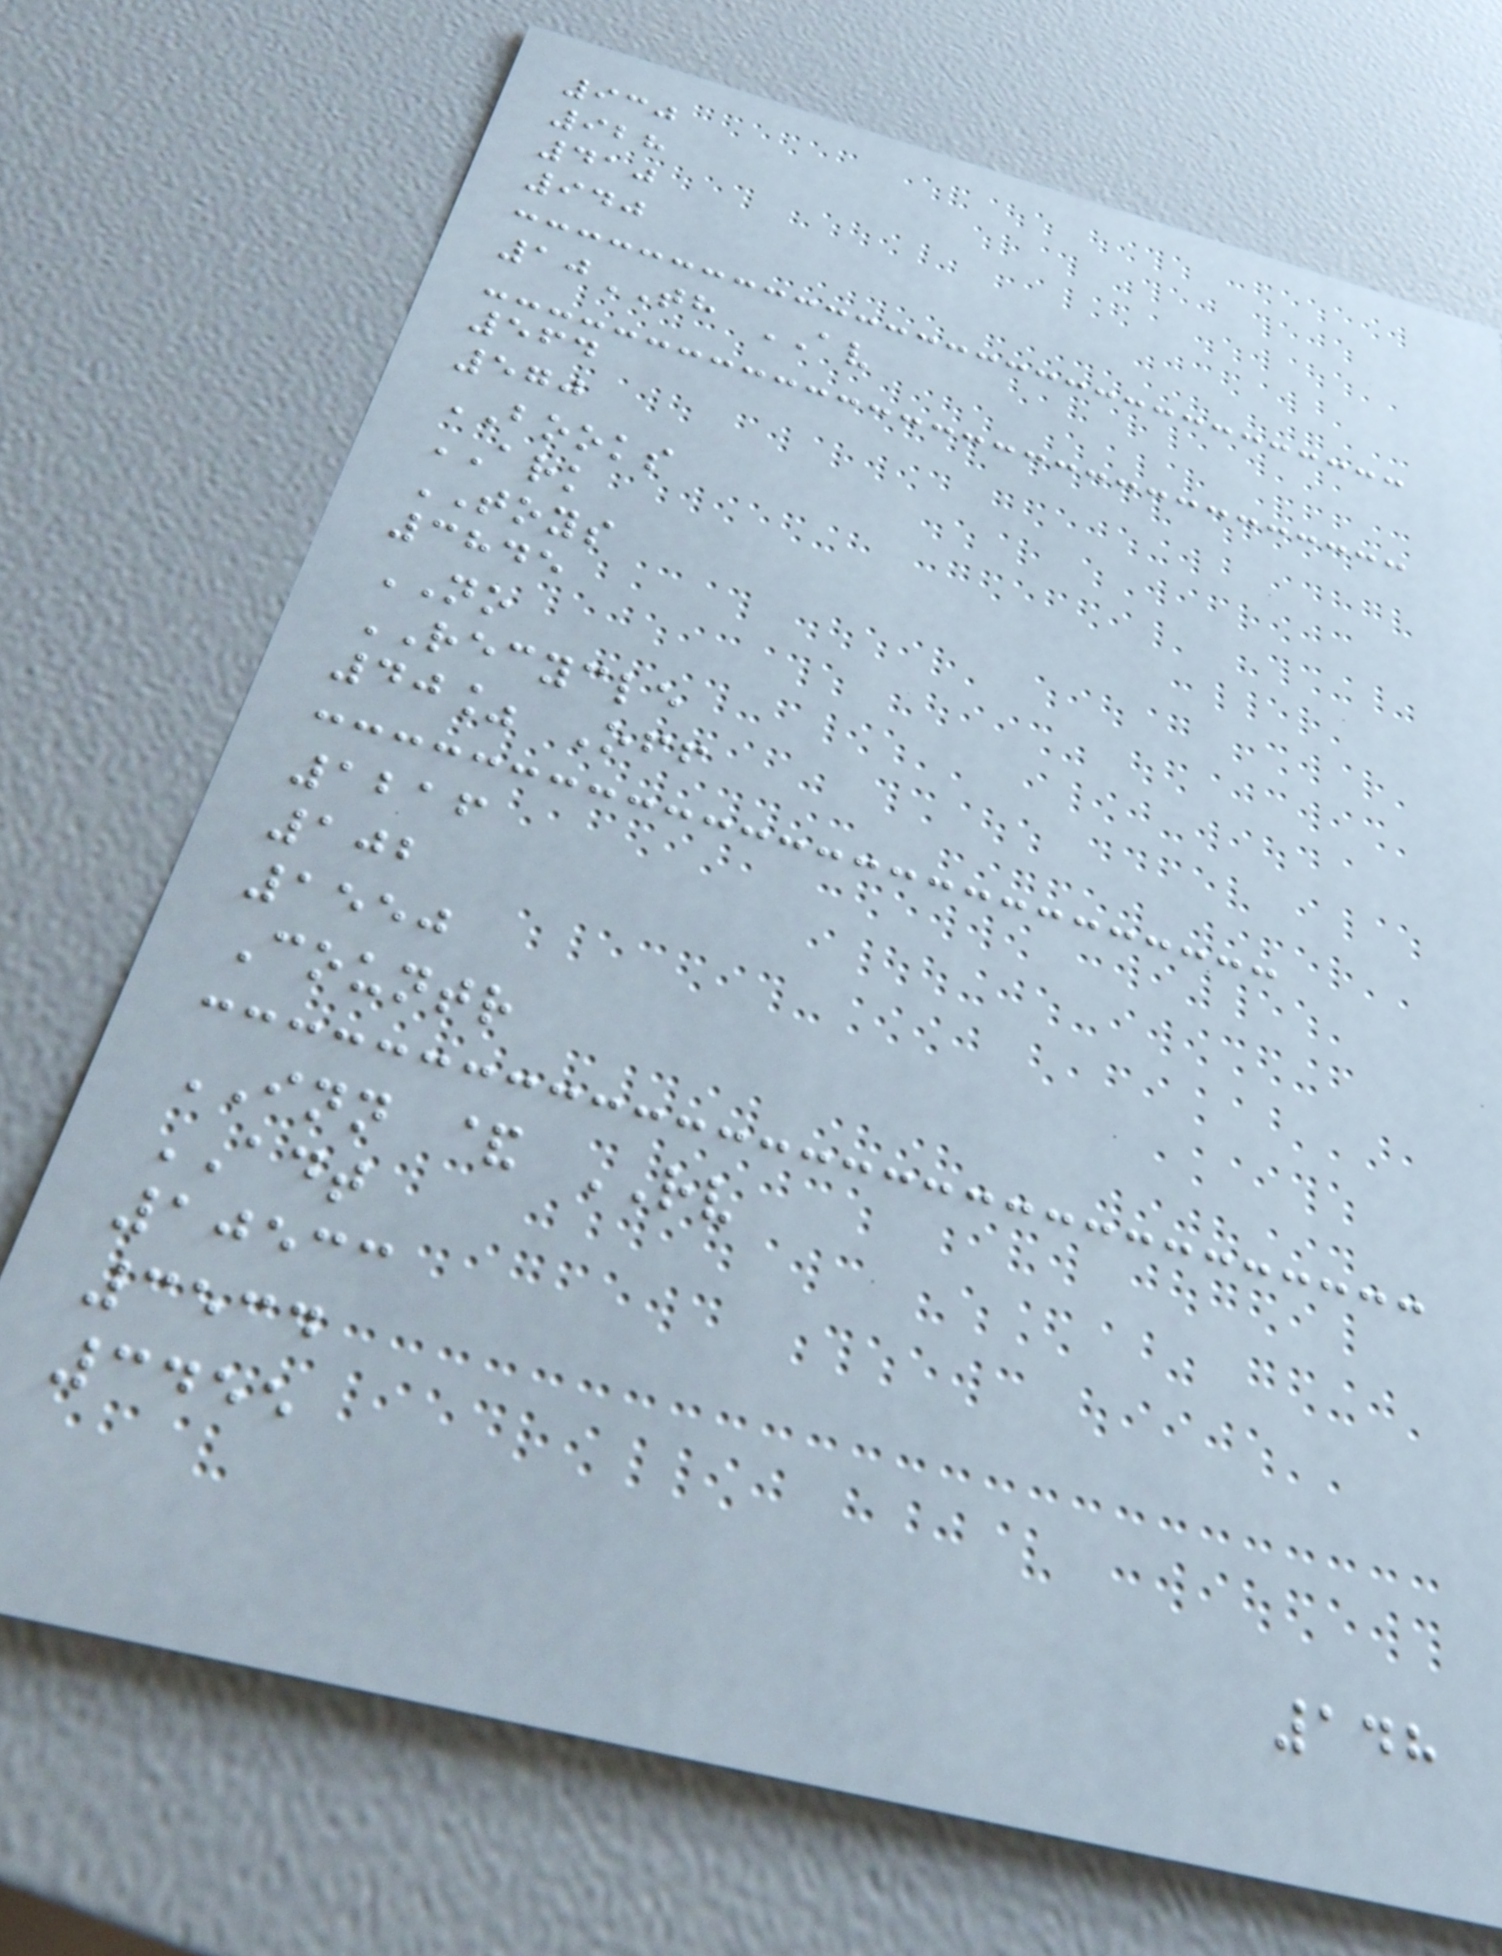930
928
410
940
10TH AV
564
570
BOOKS
ARK
TOYS
3845
NO
RECYCLE
40% Off
1216
102
1550
Countr
INN & RV
ADT
10533
3534
3455
148
